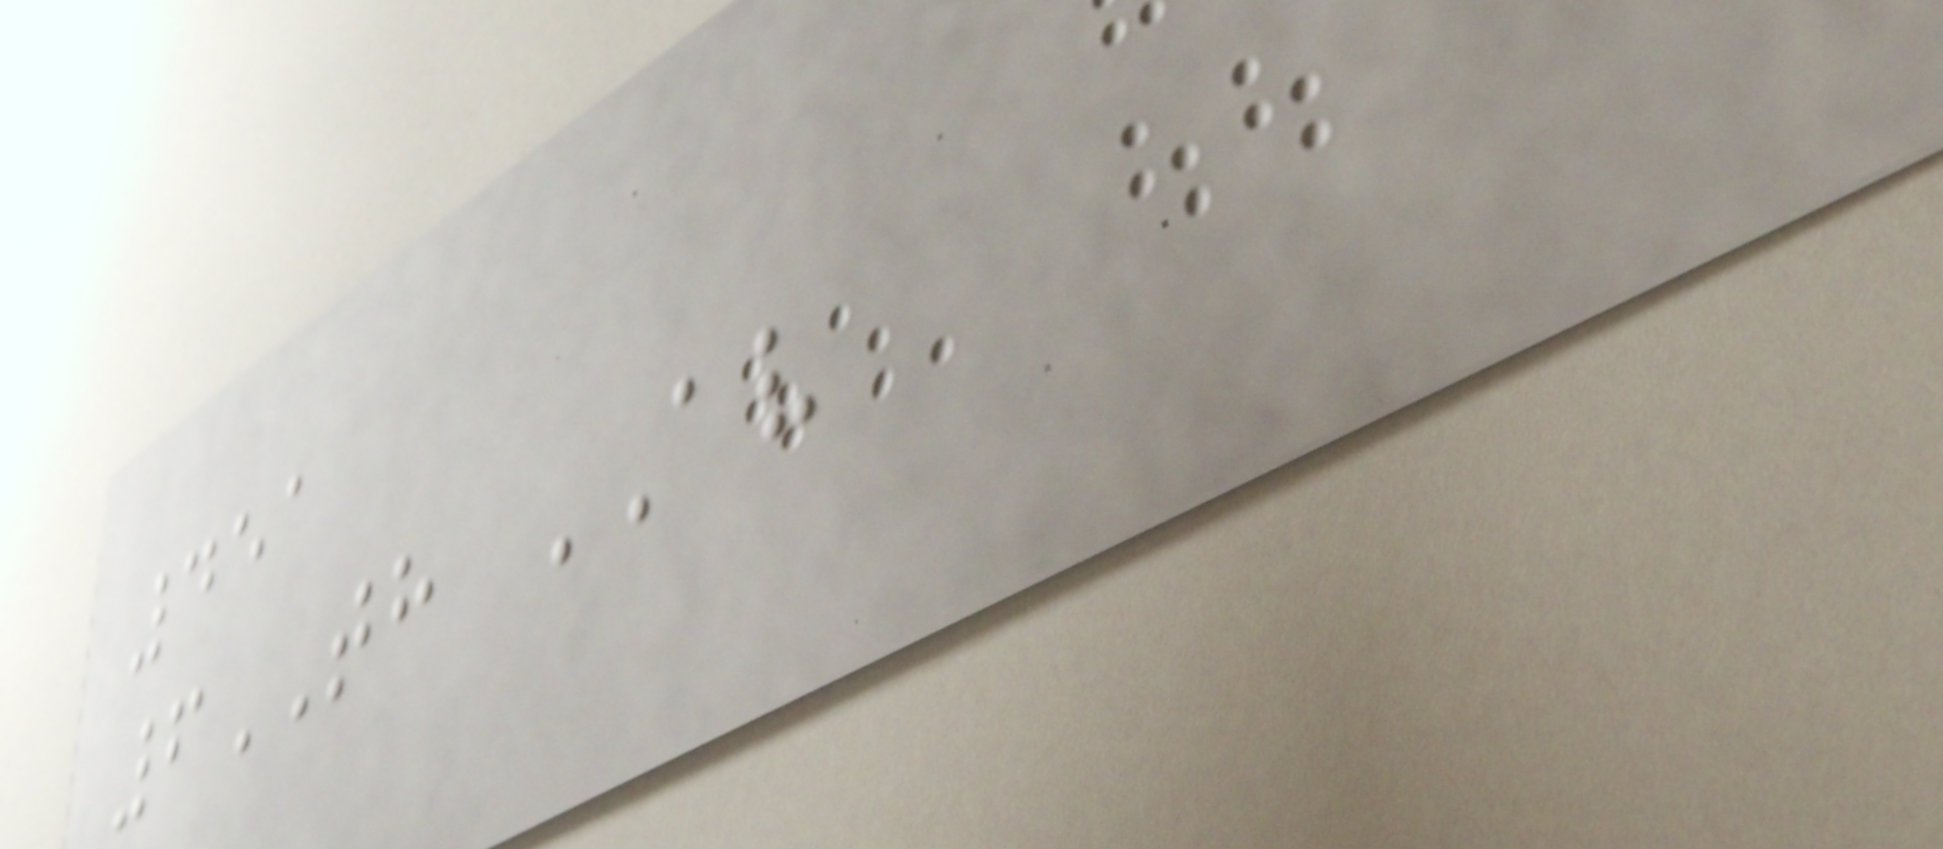451
6TH AV
